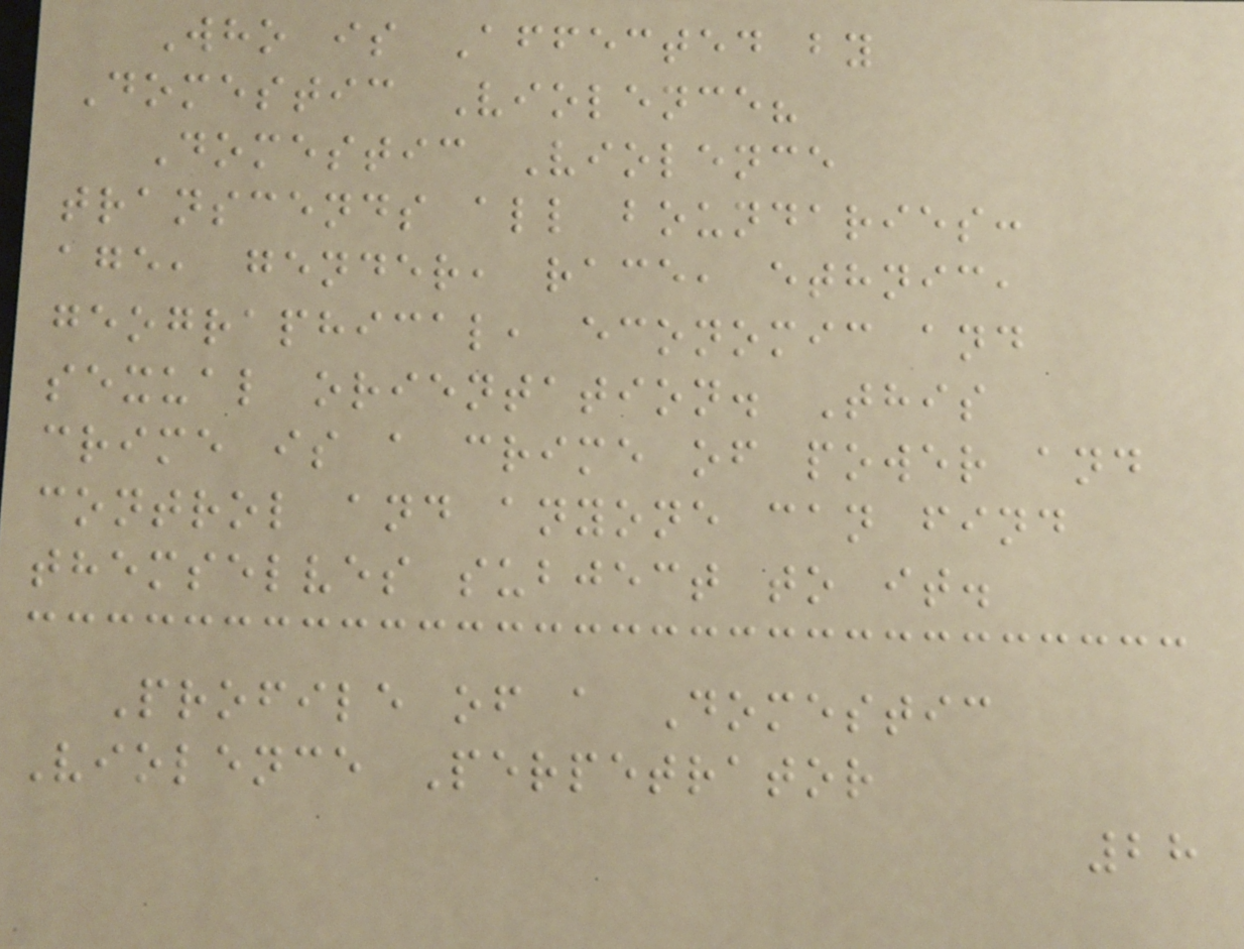Who is Affected by
Domestic Violence?
Domestic Violence
transcends all boundaries:
age, gender, race, ethnic,
geographical, economic and
sexual orientation. This
crime is a crime of power and
control and anyone can find
themselves subject to it.
Profile of a Domestic
Violence Perpetrator
28
